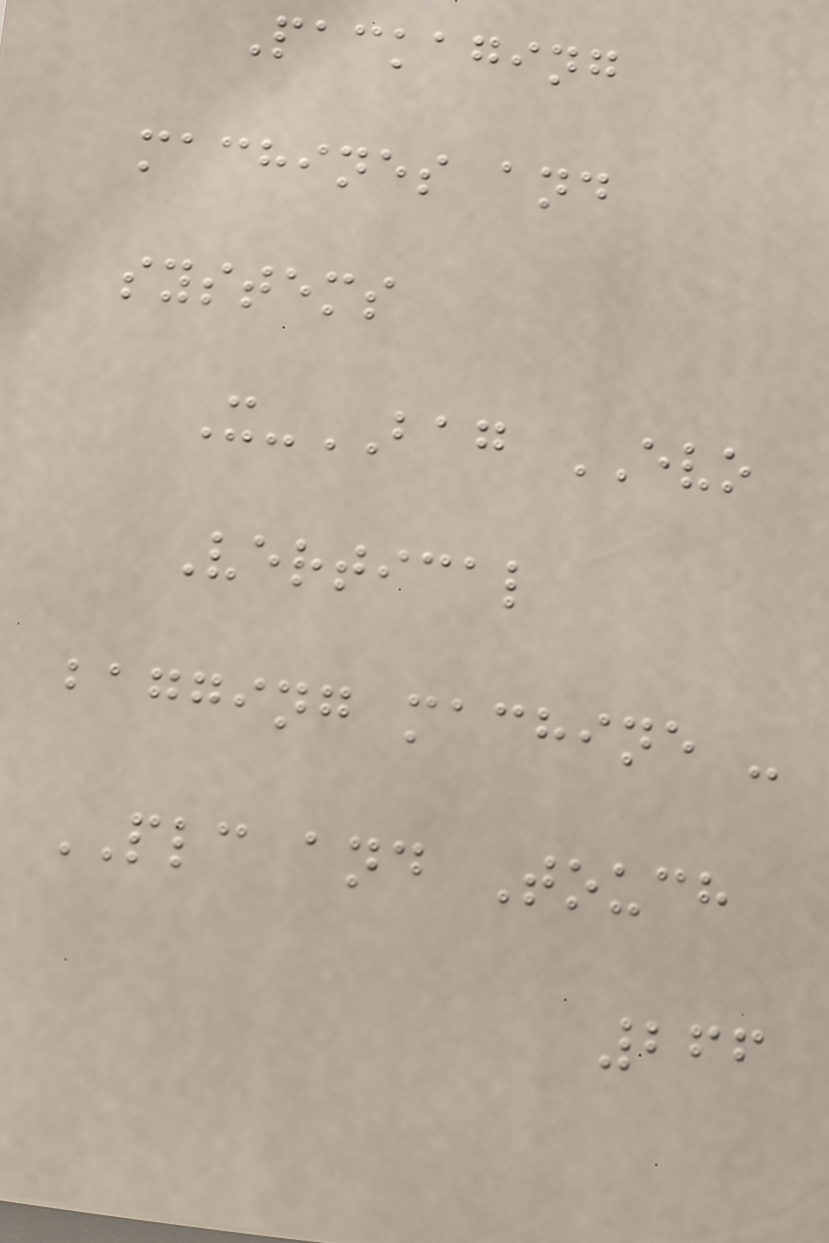Packaging
machines and
systems
X-BAG EVO
Vertical
bagging machine -
PLC and Touch
266
